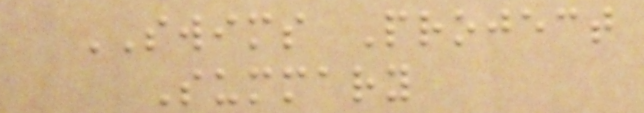SWIMS Project
Summary
